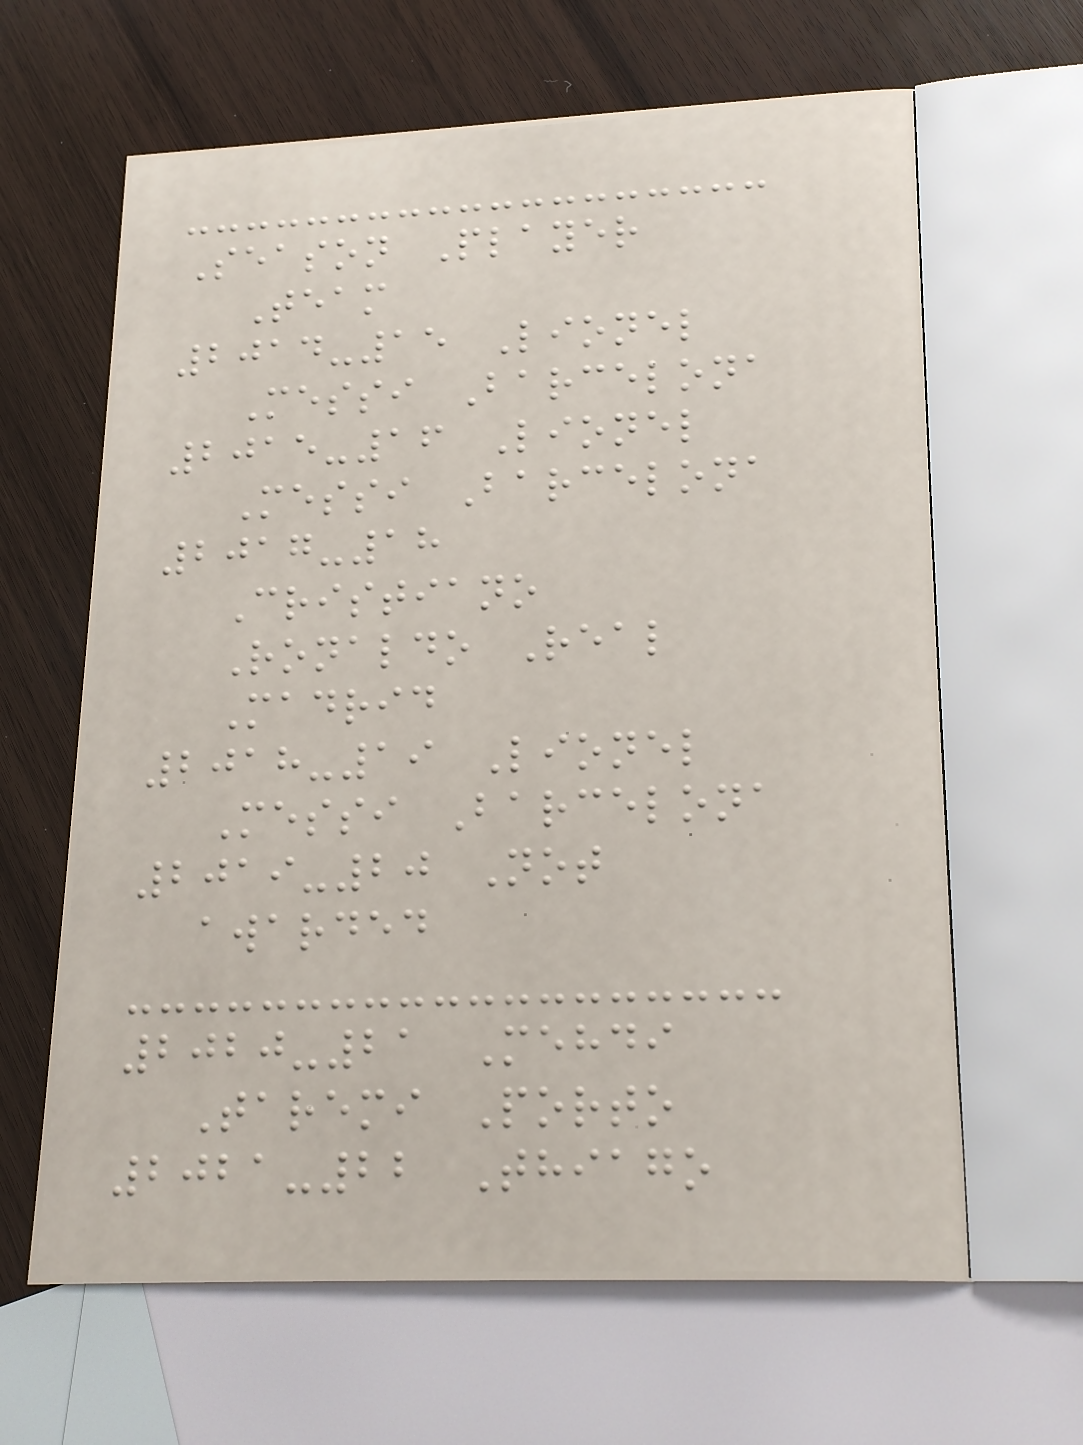Season Player
Team
2014-15 Lionel
Messi Barcelona
2015-16 Lionel
Messi Barcelona
2017-18
Cristiano
Ronaldo Real
Madrid
2018-19 Lionel
Messi Barcelona
2019-20 Not
awarded
2020-21 Mehdi
Taremi Porto
2021-22 Thiago
